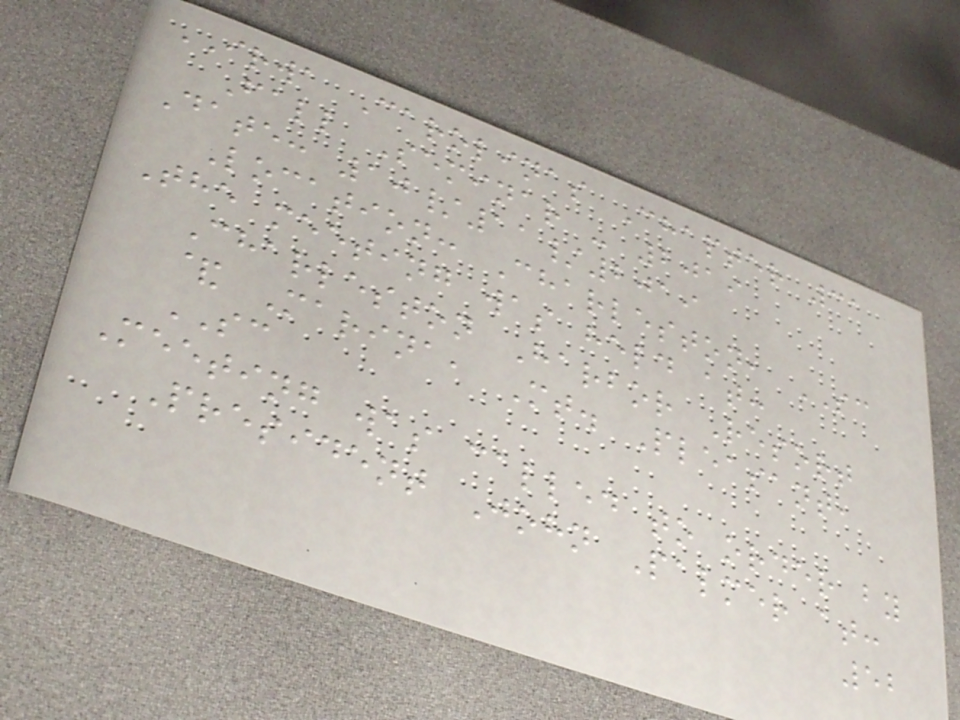IRWA Carolinas Chapter 31
Fall Seminar - 2019
Date: 10/11/2019
Location: Charleston, SC
The meeting was held at:
Charleston Harbor Resort
& Marina, Mt. Pleasant,
SC
Meeting was called to order by
President John Palmer at:
52
